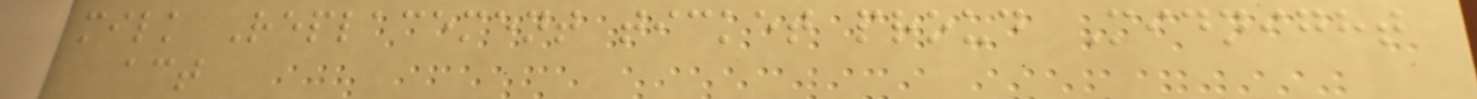milk Replacement ticket proud Midnight
act
